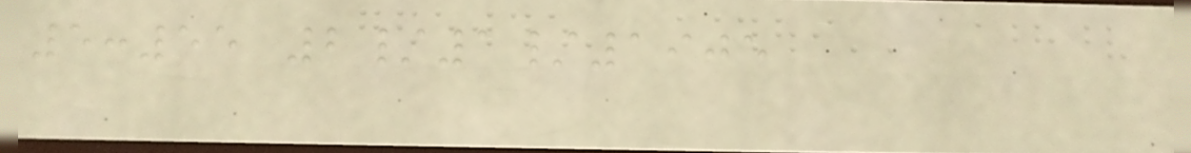5:55 2/1/1905
